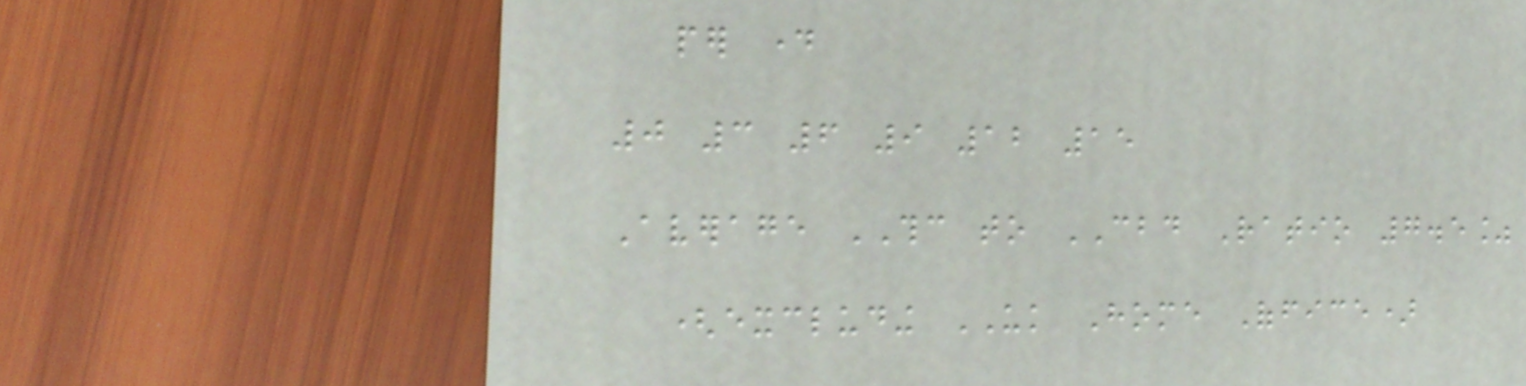per day
0 3 6 9 12 15
Average THC to CBD Ratio 7.5%
(excluding UK Home Office)
